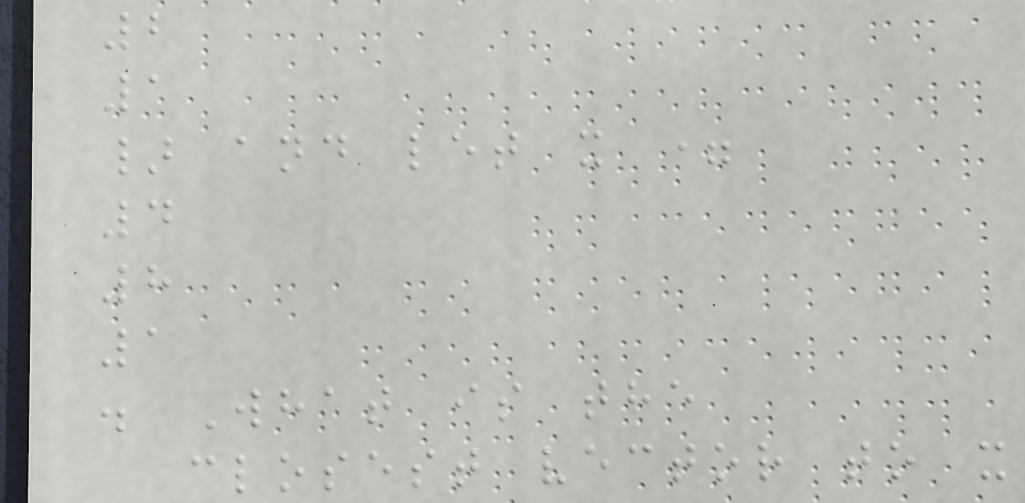2
1
} and let x =
4
8
1
. What is the
closest vector to x
